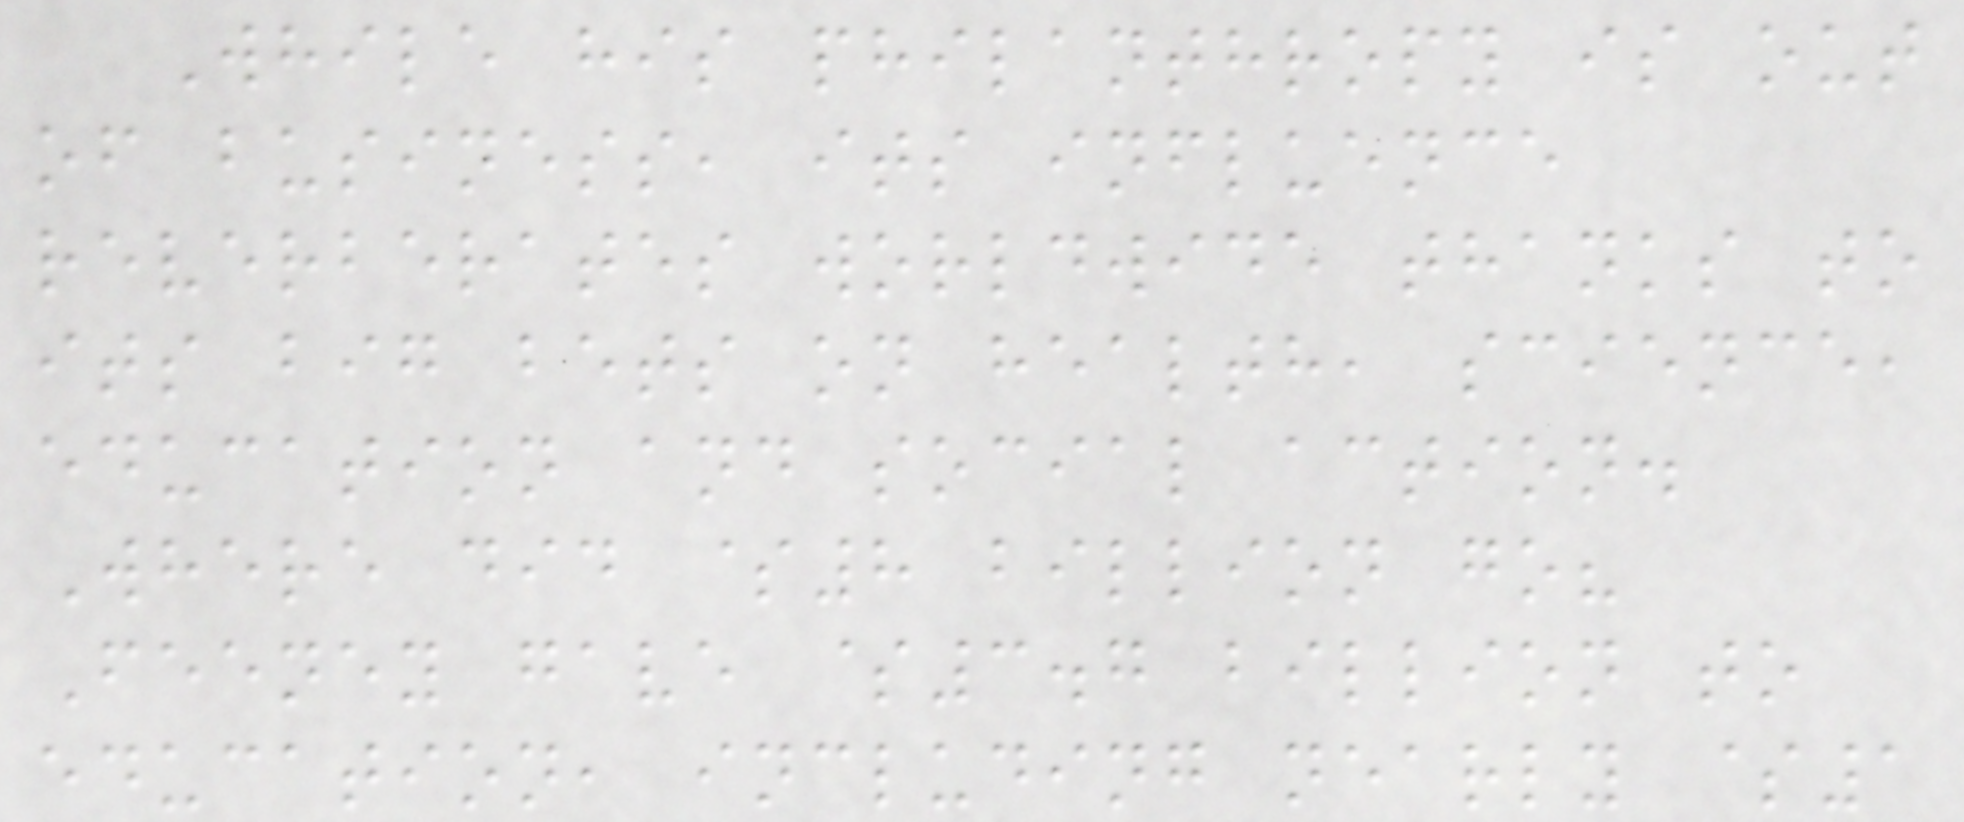While his philanthropy is out
of business, its influence
reverberates worldwide thanks to
its big bets on health, science,
education and social action.
Where did $8 billion go?
Feeney gave $3.7 billion to
education, including nearly $1
